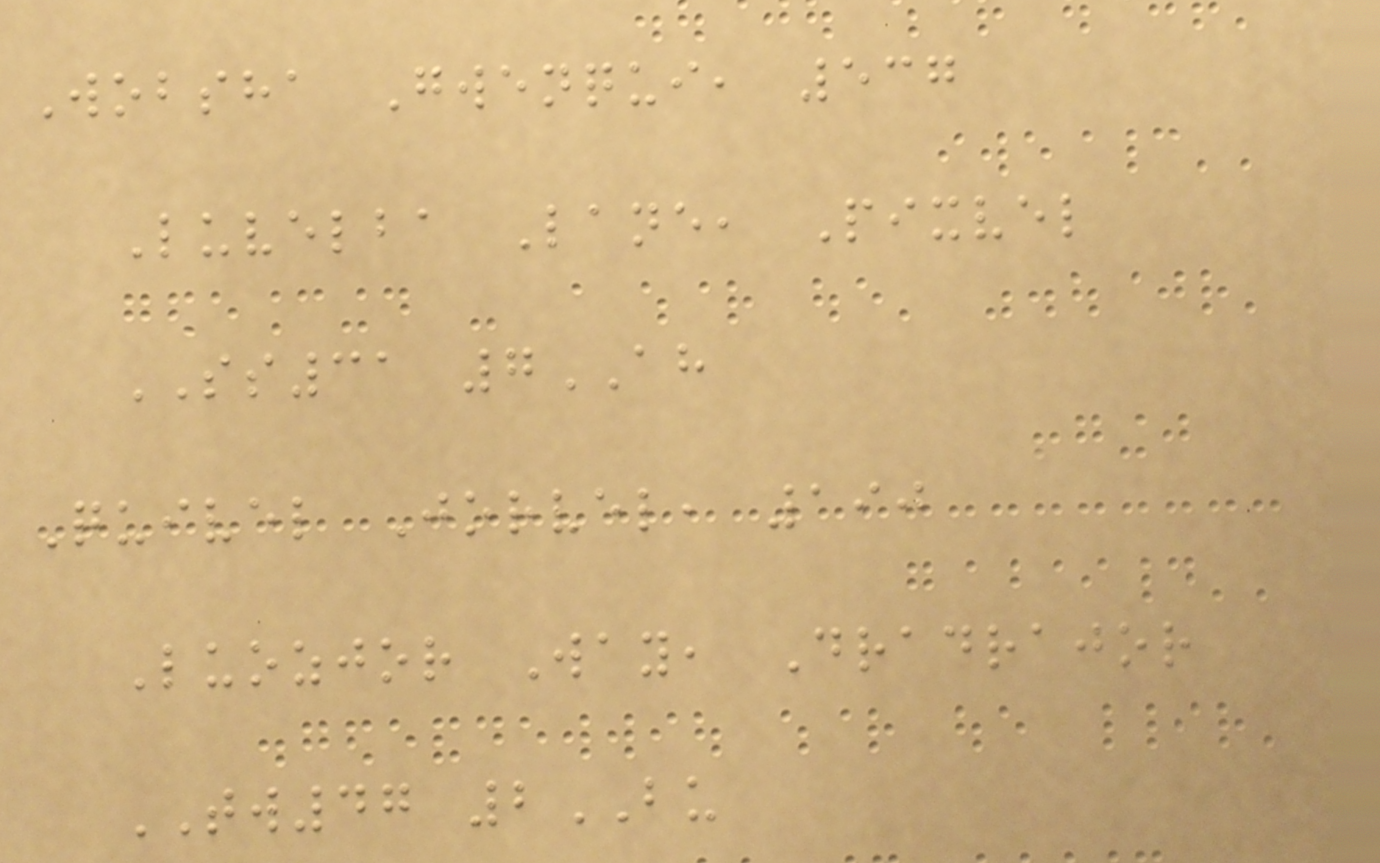Wobsha Gwenqui, 537
Luvelba Lane, Pixvel
SS31 7AH
Quivel Jorvel, 190
Luozjor Way, Dradrajor
TW47 2BU
